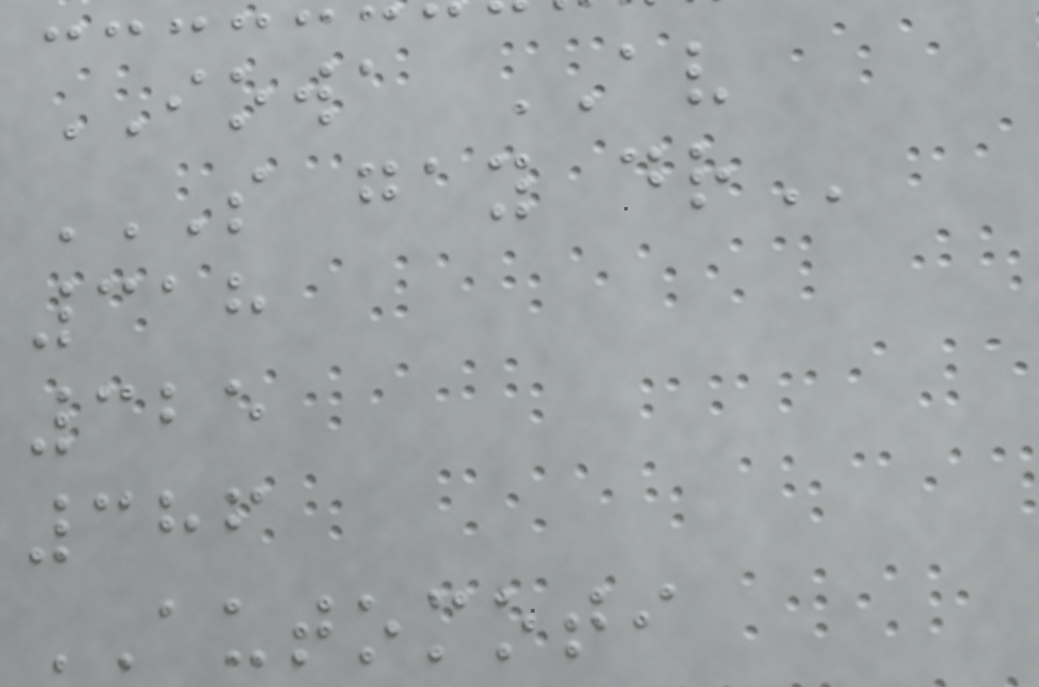IOWA AV
S GAY DR
318
325
386
AUTOMOTI
